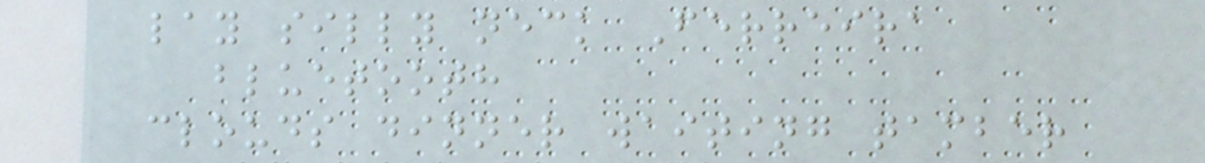lay silly neck Ferreira
bluetooth
clouds dinner waiting tamber
